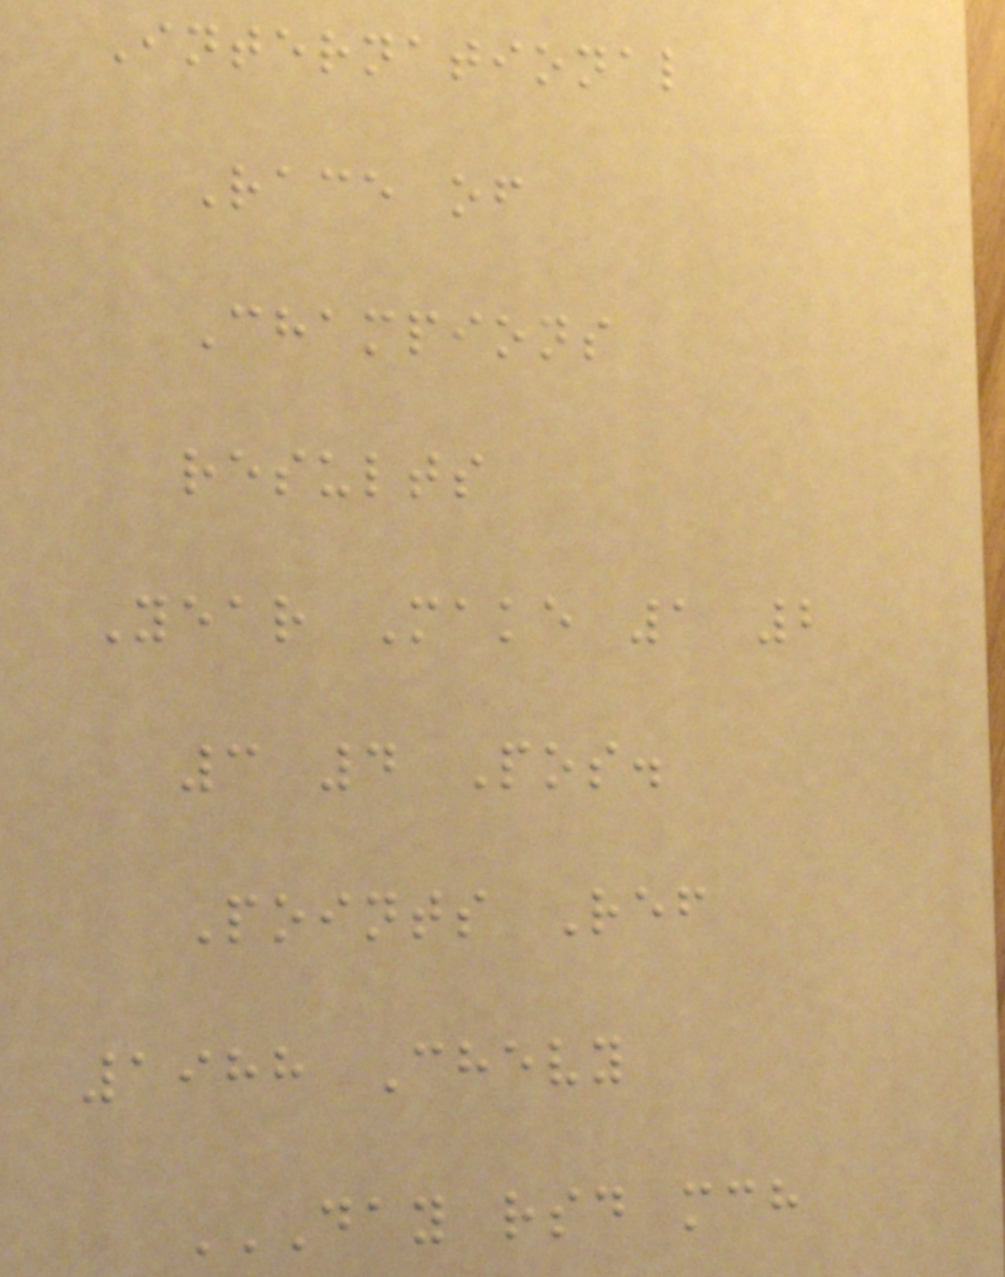International
Race of
Champions
results
Year Make 1 2
3 4 Pos.
Points Ref
1988 Chevy
DAY RSD MCH
